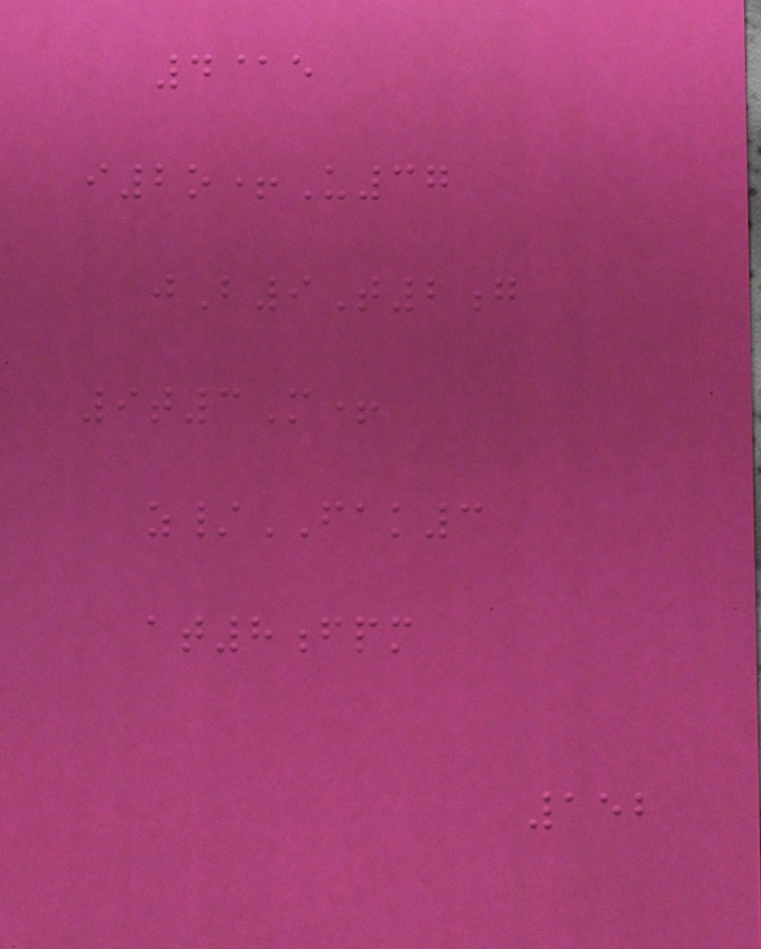4@e
i2o+U37
jB9T2g
9t3M+
z/FAK3
at8fpm
152
